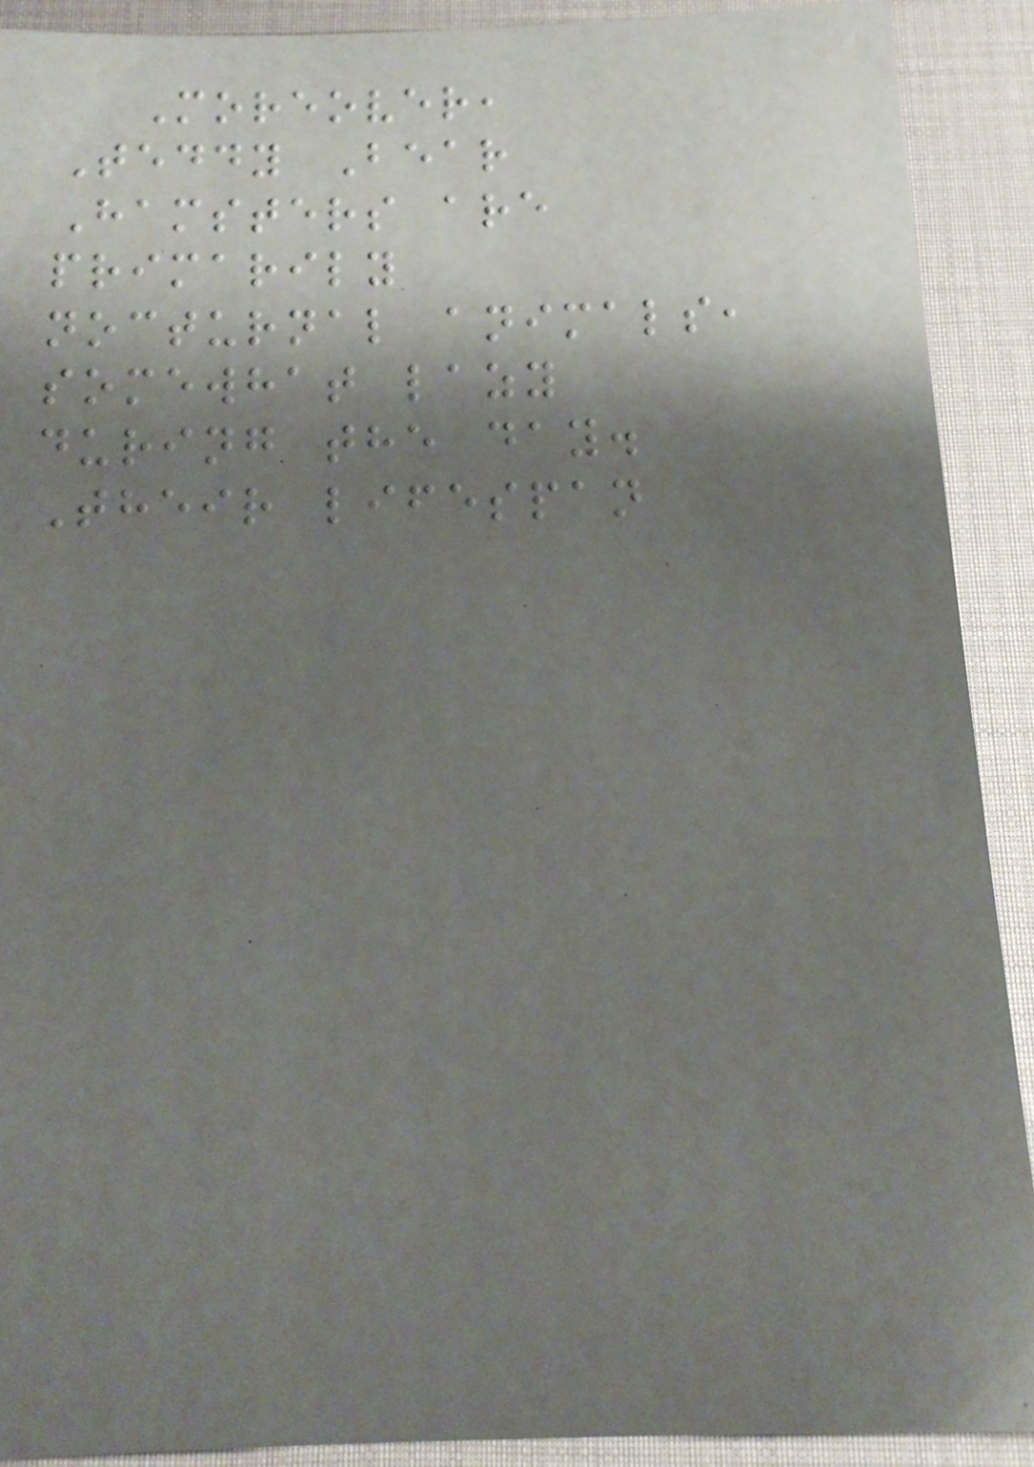Moreover,
Teddy Bear
Hamsters are
primarily
nocturnal animals,
somewhat lazy
during the day.
Their lifespan
